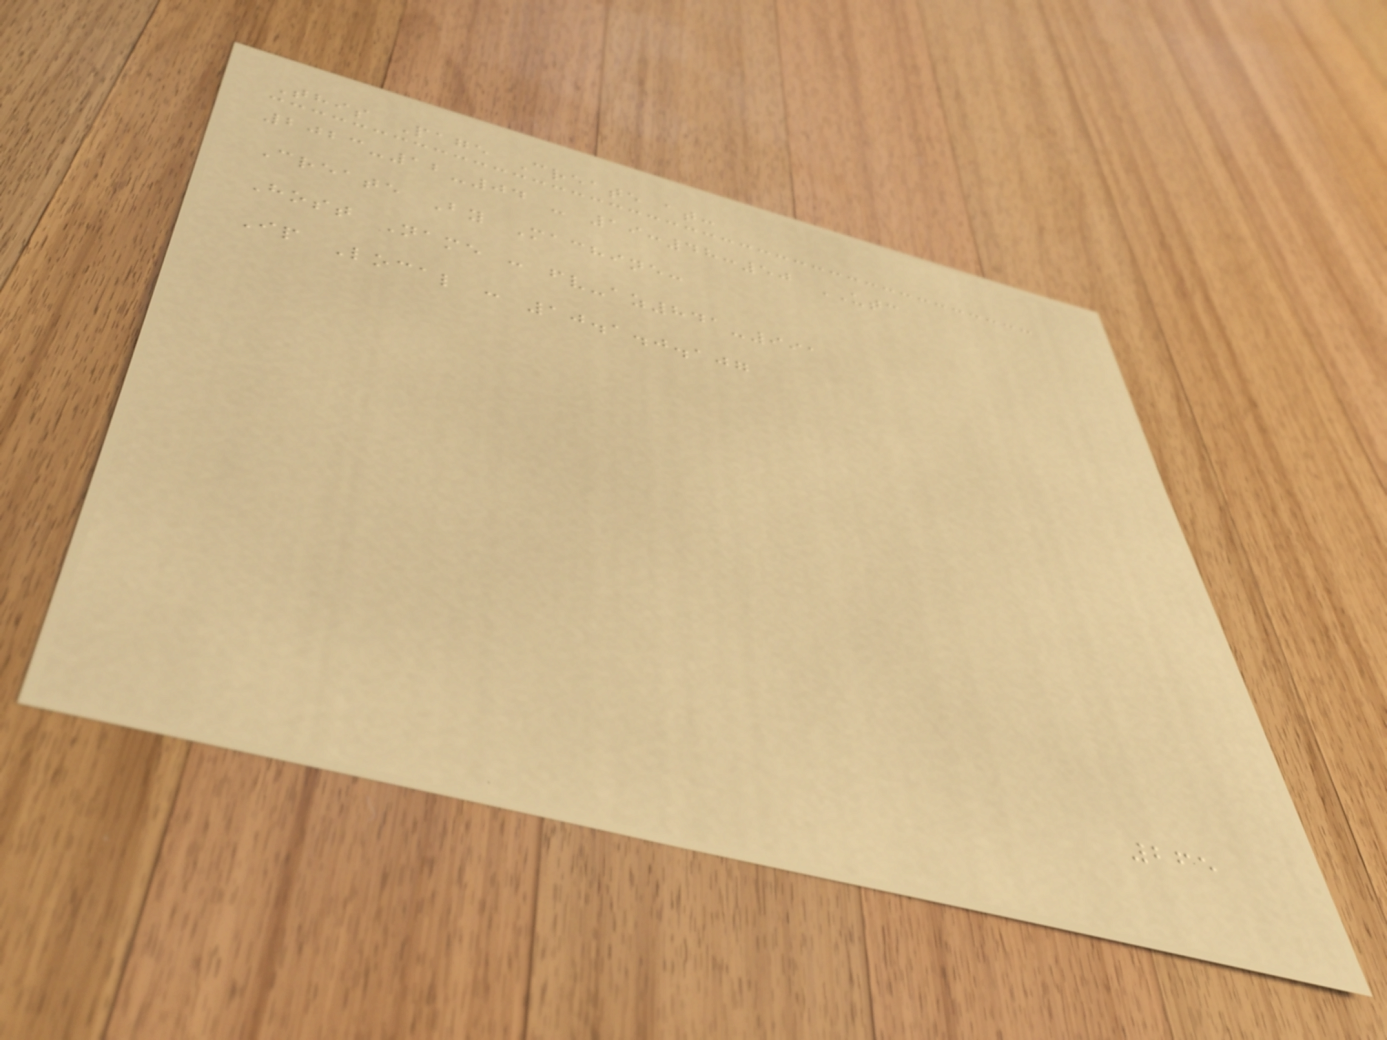This Page Create at:
2023-12-04 - 19:48:50 UTC
Create By Machine:
Host Name : fv-az841-991
Ip Local : 10.1.0.107
265
